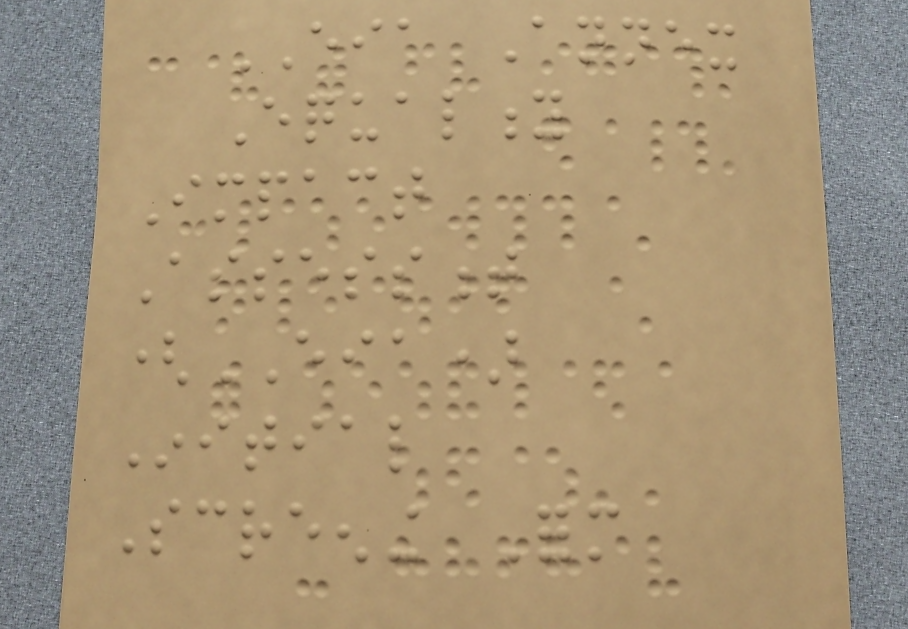EIA Annex
Equality
Impact
Assessment
(EIA)
Initial
Screening Form
